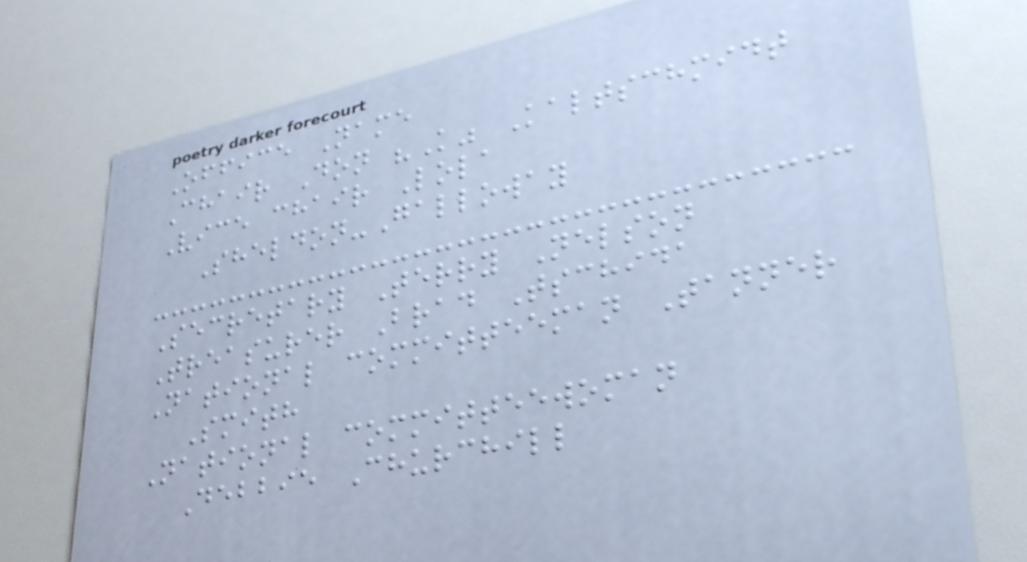Office Name
Chair Don "K" Kaltschmidt
Vice chair Lola
Sheldon-Galloway
Secretary Terry Nelson
Treasurer Brad Tschida
National committeeman Tanner
Smith
National committeewoman
Debbie Churchill
